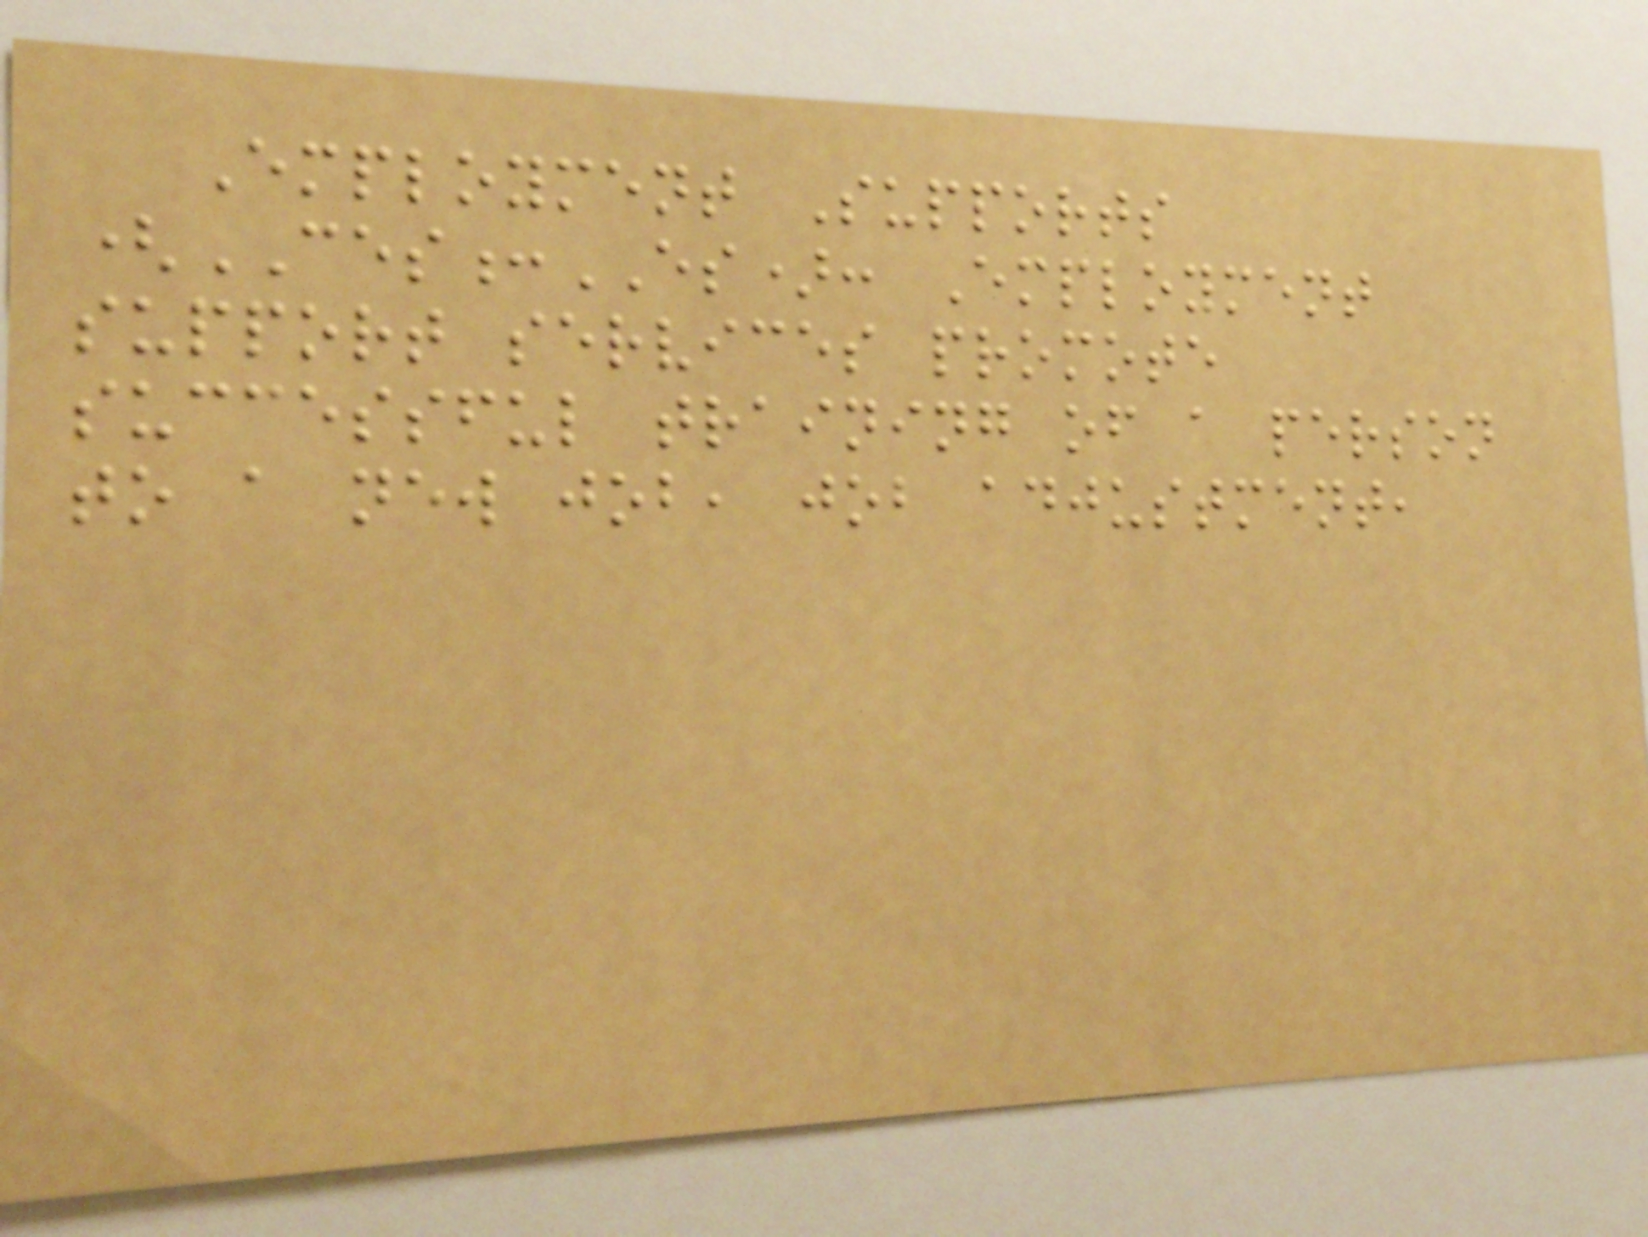Employment Supports
(CES:ES): Employment
support services promote
successful training of a person
to a new job, job adjustment,
